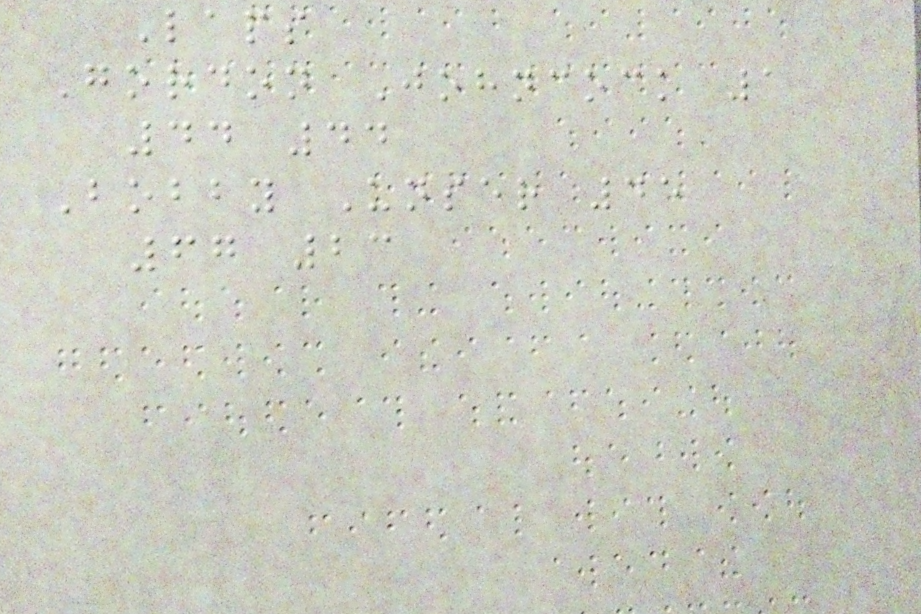Laps
Gordon Johncock 1
44 44
Bobby Unser 45
67 23
